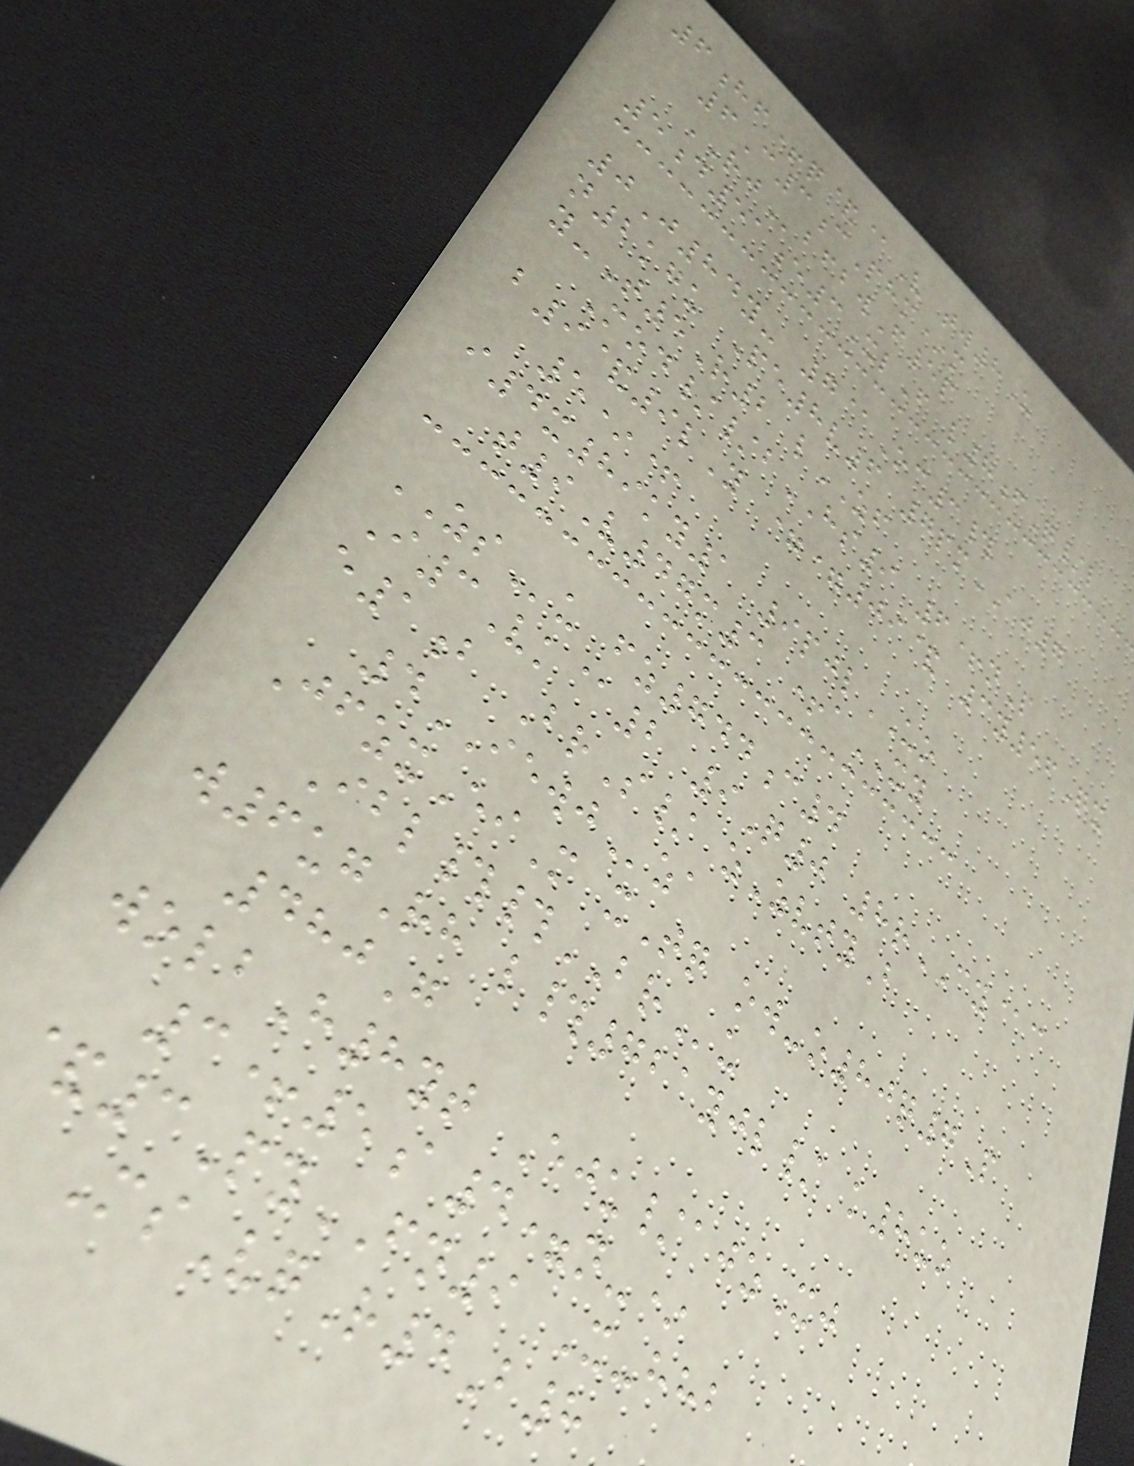6hf+q&@V tw8U
6C3cPhm*m
RJbfbwF5p
5d51e3XlF l7fQ/l
0J84y- 7@Oc3#
n2kgu Pe8v6 7pmAJ7
y-T5R2 lZF
Mod//bHS9 6+nP
b9&9lY ==09& 3y56Qx
5*+
i4x89ky1 9pjlUO
t9V47m3 +aXY
ZSu fz744c4
I3Vk@2 9Q0 8rCY@c
e1b BrS/ zZvtyB
4IEWJza
JfzxEiM xTq ow-o80q7P
Ibl##BRu
w6ugRh l#721yjl/ k8uo
480G
wolbH8yt Eju/ajzXj
3+5a4=n-*
&3PyFN9 X-hhb
MsVqR4B8
